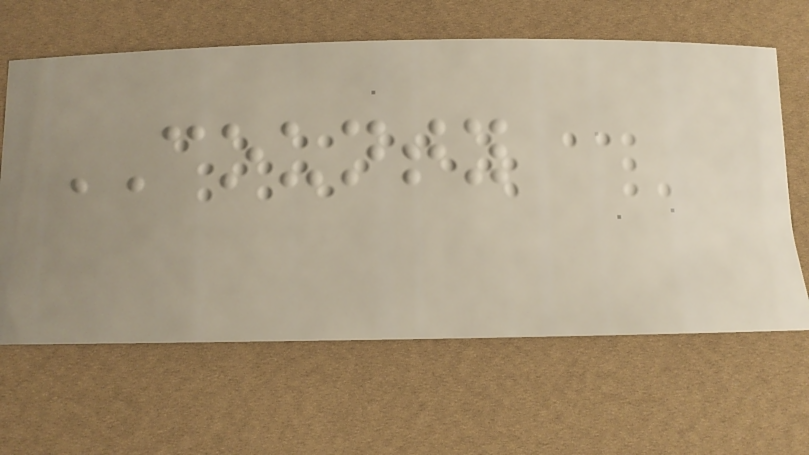COUNTY
